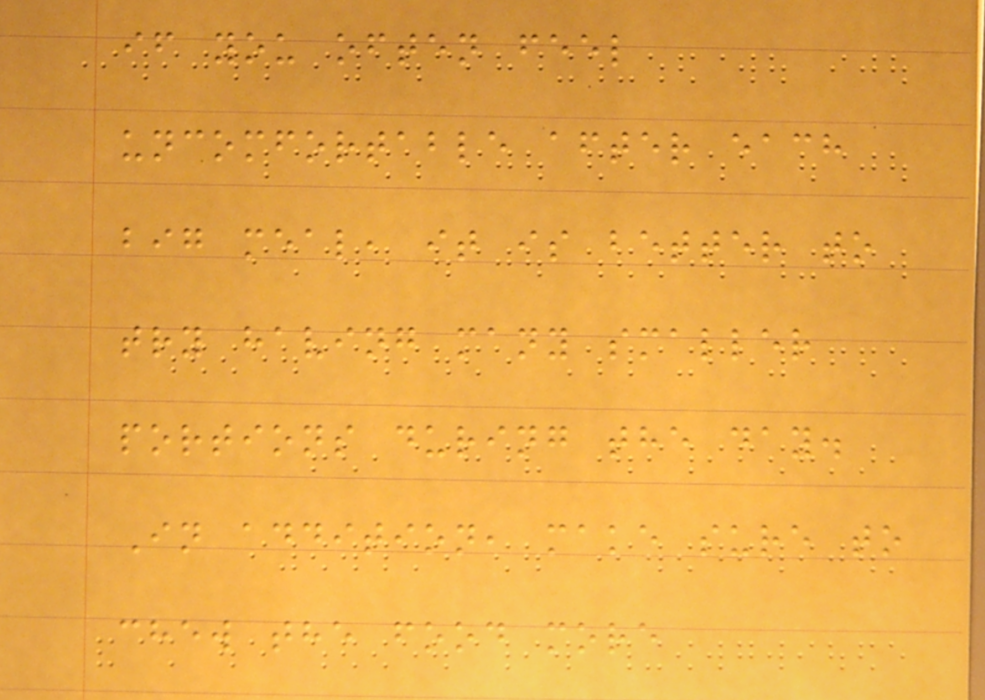if you often feel
uncomfortable after each
big meal, it is better to
try having many smaller
portions during the day.
In addition, make sure to
chew the food more
